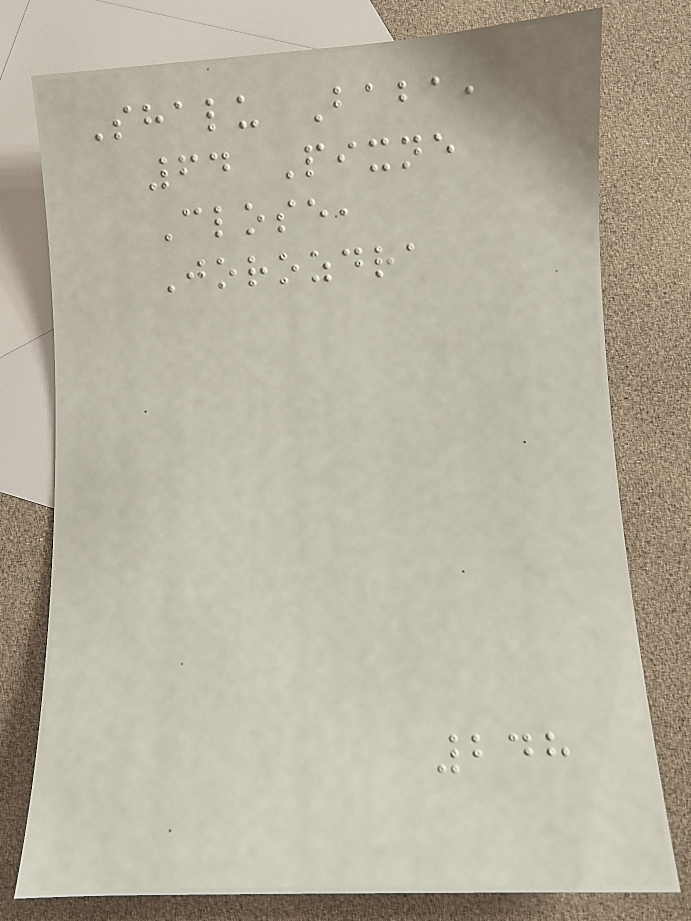Shalu Baba,
64 Pixne
Close,
Jorozdra
248
